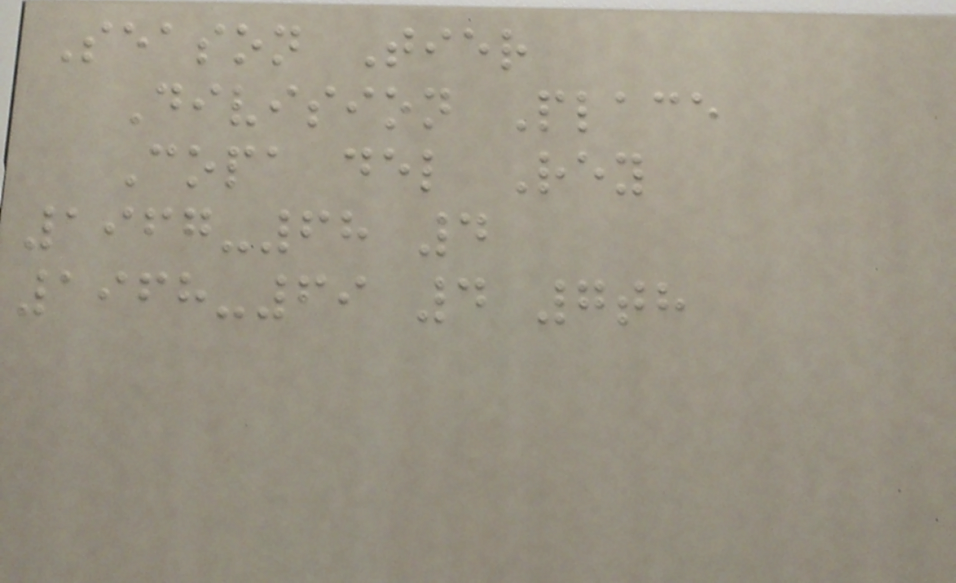Season Tier
Division Place
Copa del Rey
1967-68 4
1968-69 4 7th
